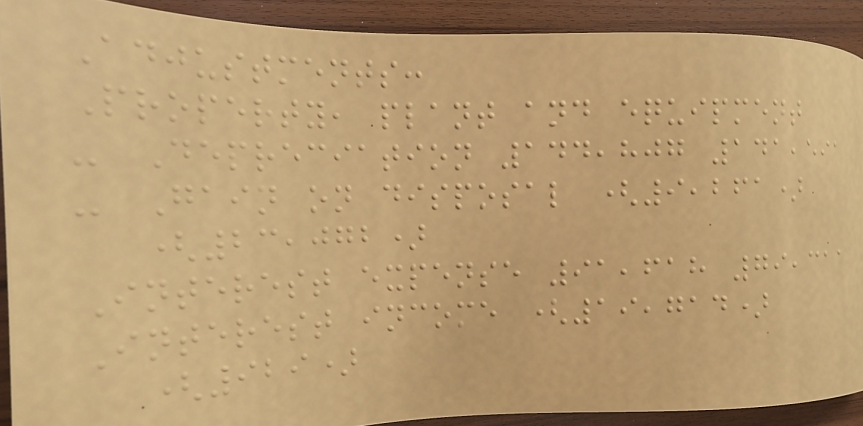Adjustments:
Property, plant and equipment
- Depreciation 144,807 141,591
- Gain on disposal (9,261)
(23,072)
Interest expense 91,618 79,311
Interest income (19,714)
(929)
